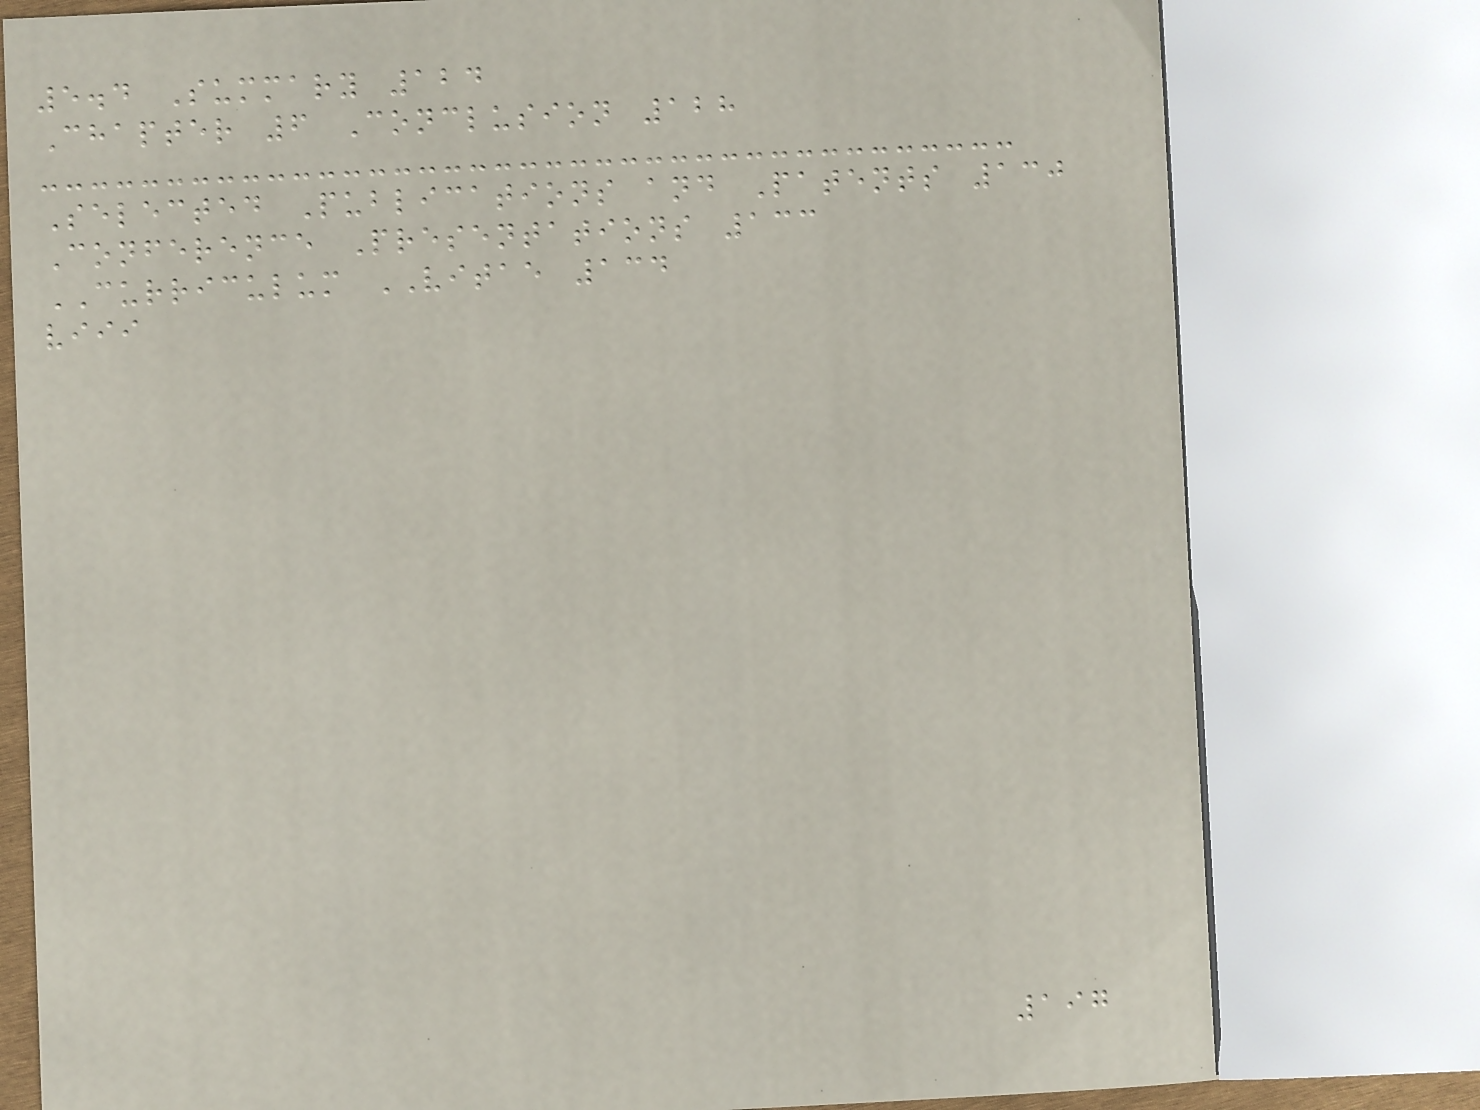5.4 Summary 124
Chapter 6 Conclusion 128
Selected Publications and Patents 130
Conference Presentations 133
CURRICULUM VITAE 134
viii
197
